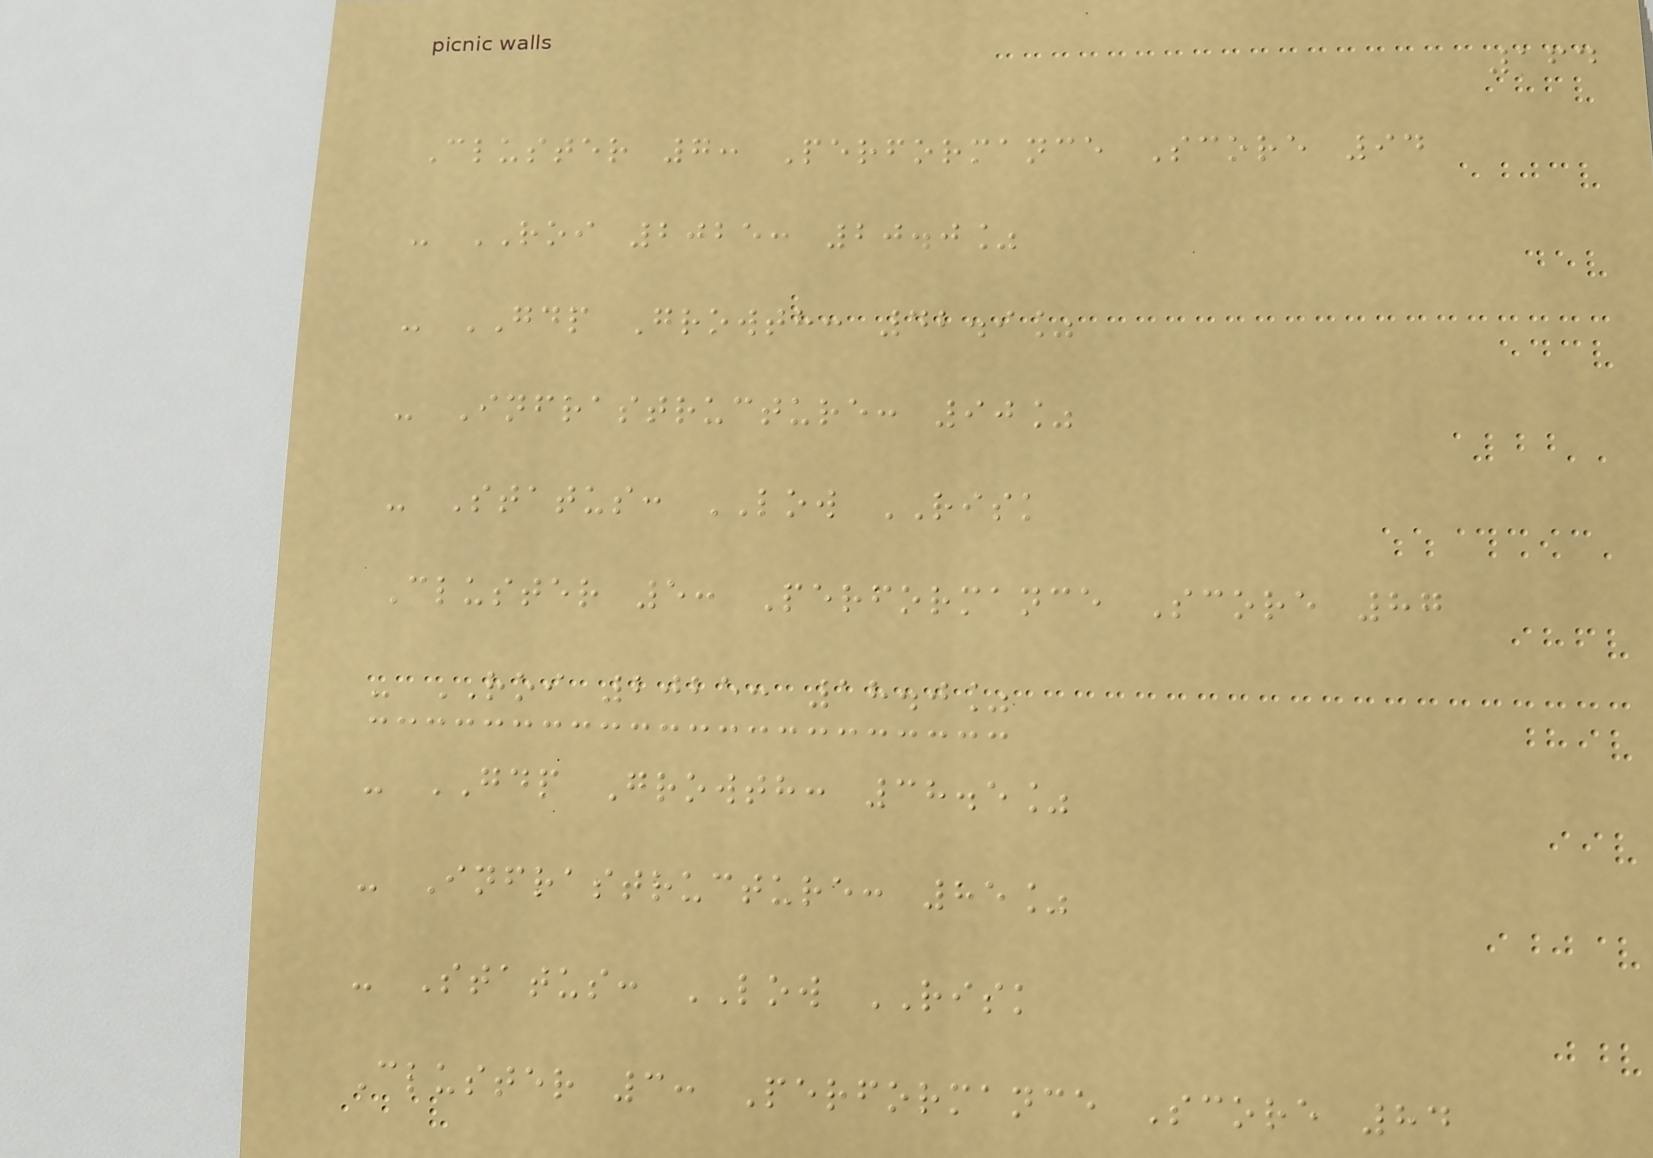164
Cluster 7: Performance Score 94
- ROI 2025: 20.0%
- GDP Growth: 42.9%
- Infrastructure: 90%
- Status: LOW RISK
Cluster 5: Performance Score 87
- ROI 2025: 18.0%
- GDP Growth: 38.5%
- Infrastructure: 85%
- Status: LOW RISK
Cluster 3: Performance Score 84
